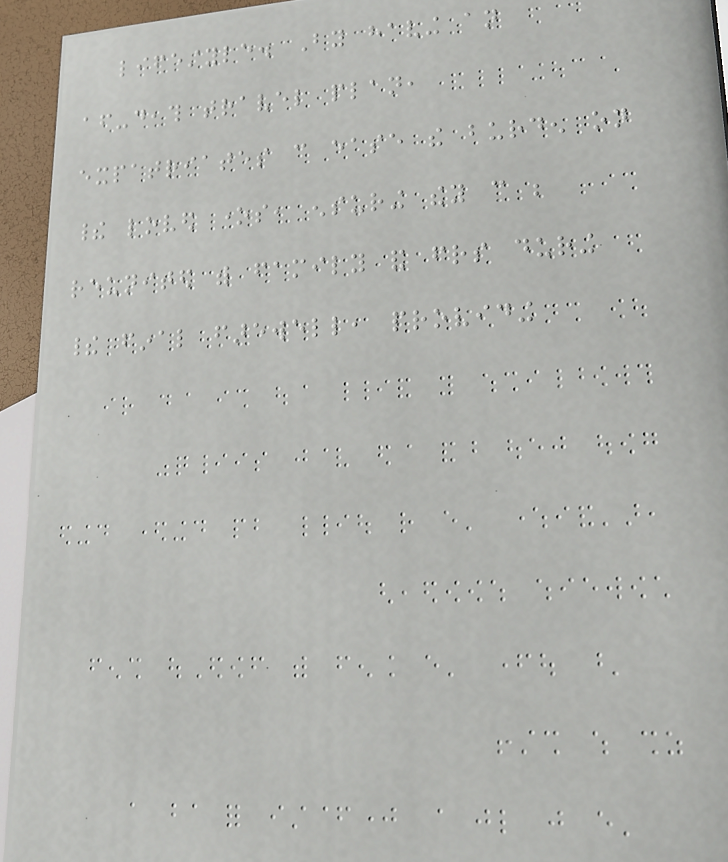lifestyle. By having an
after-death travel plan,
expatriates can ease the burden on
their loved ones, ensuring they can be
reunited with family and friends during
their final farewell, providing
